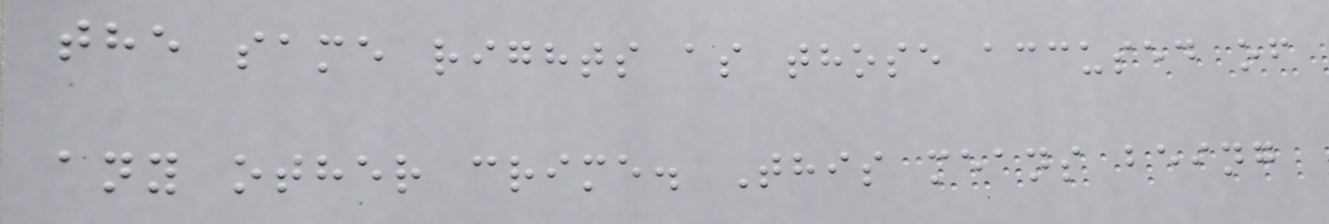the same rights as those accused of
any other crime. This means being
